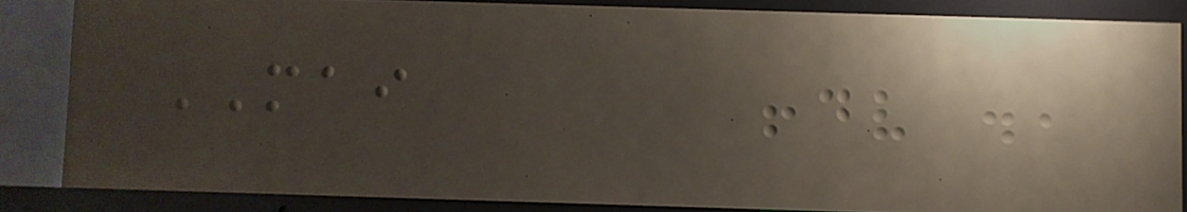MAI
